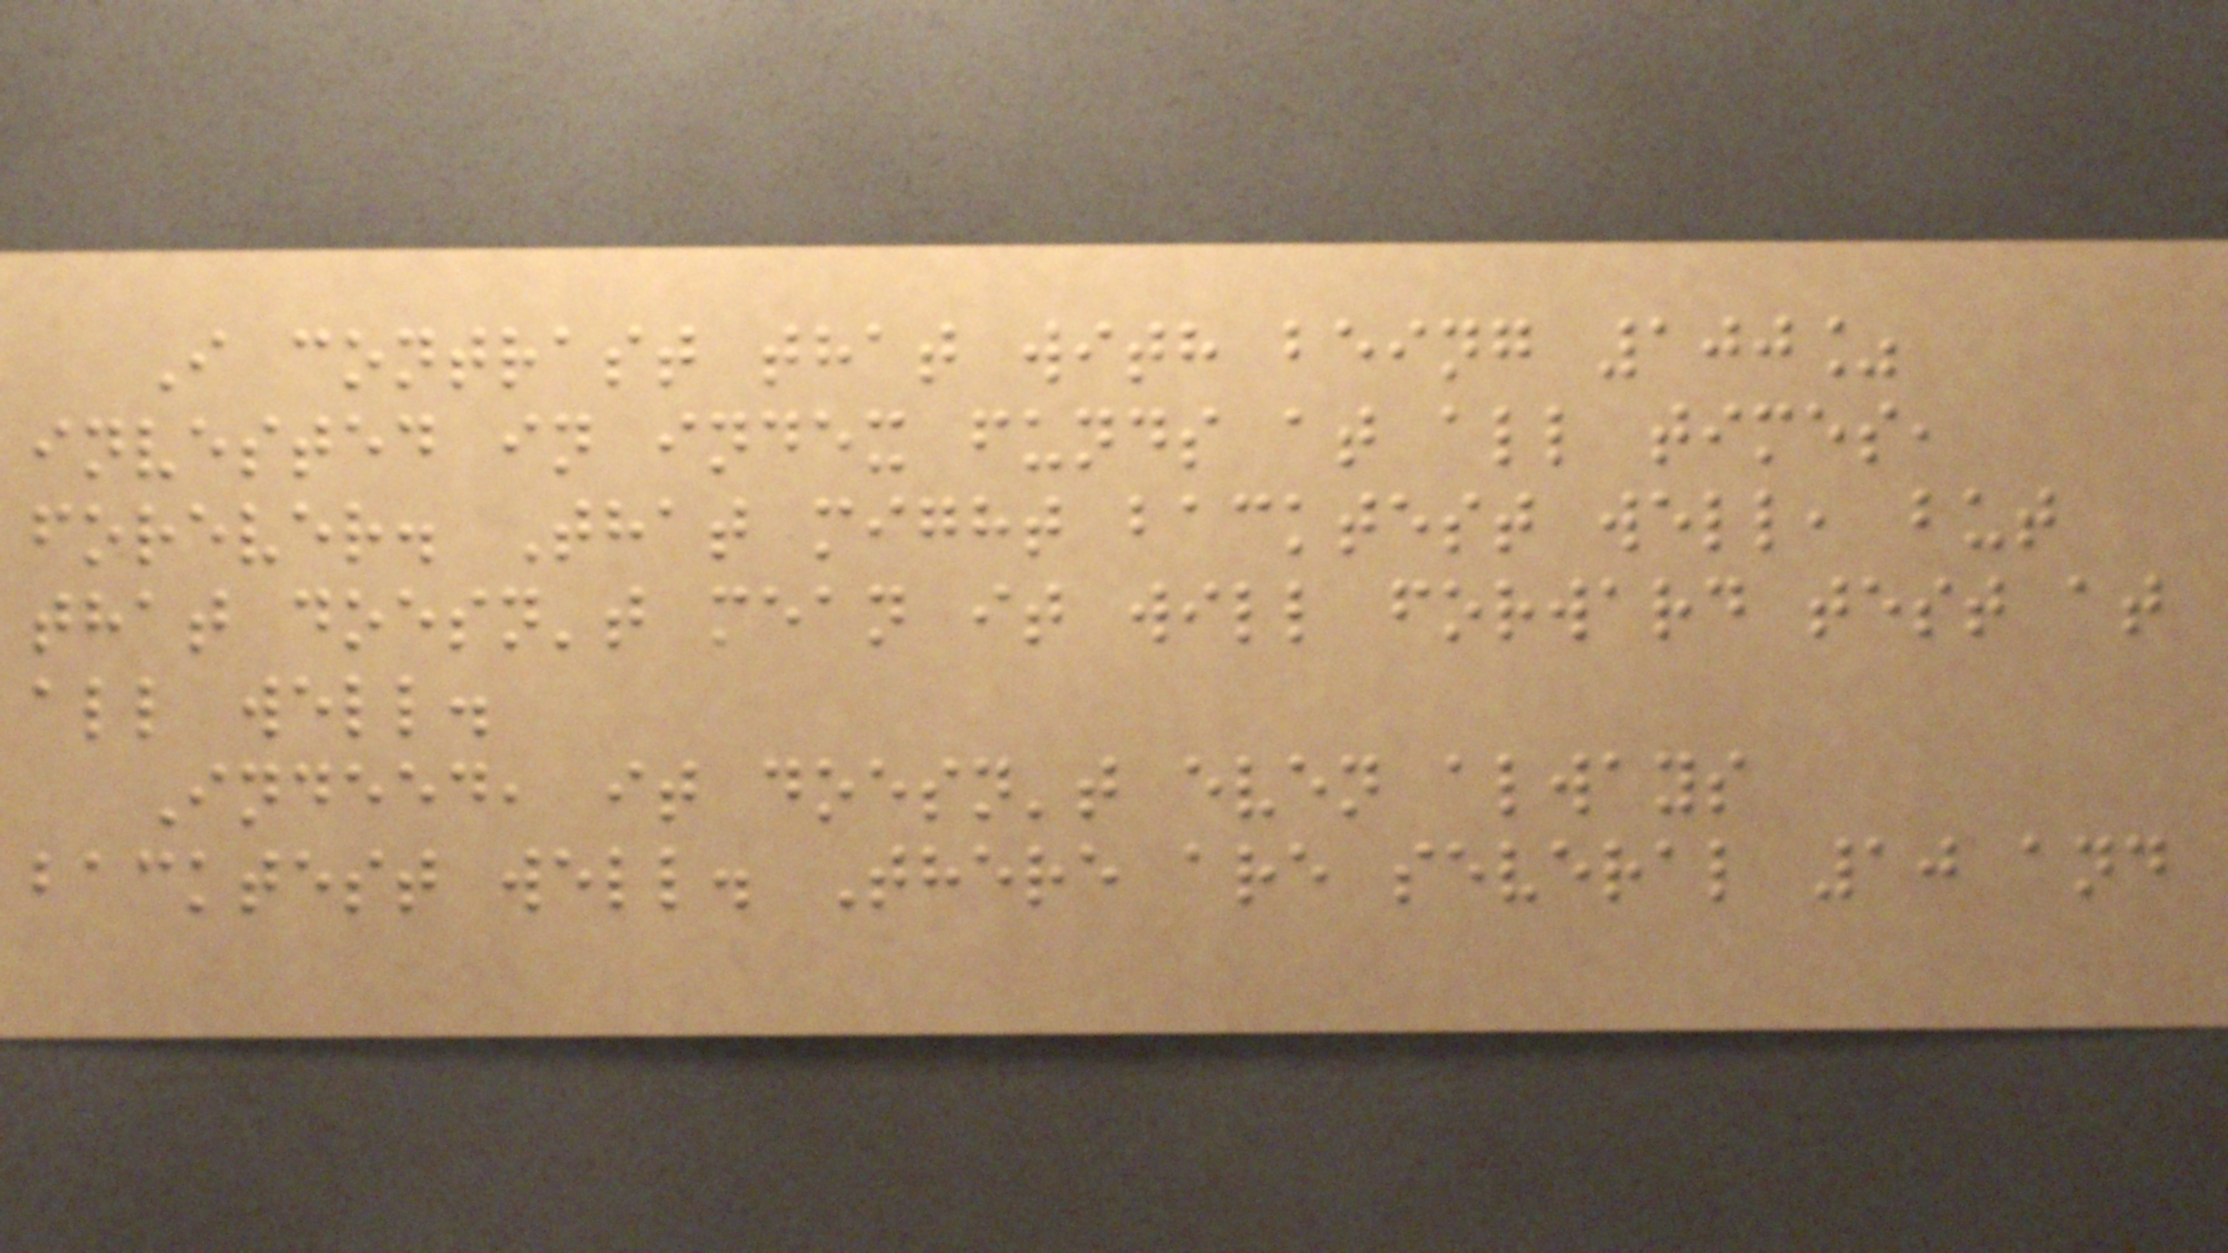I contrast that with being 100%
invested in index funds at all times,
forever. That might backtest well, but
that doesn't mean it will forward test at
all well.
Indeed, it doesn't even always
backtest well. There are several 10 and
